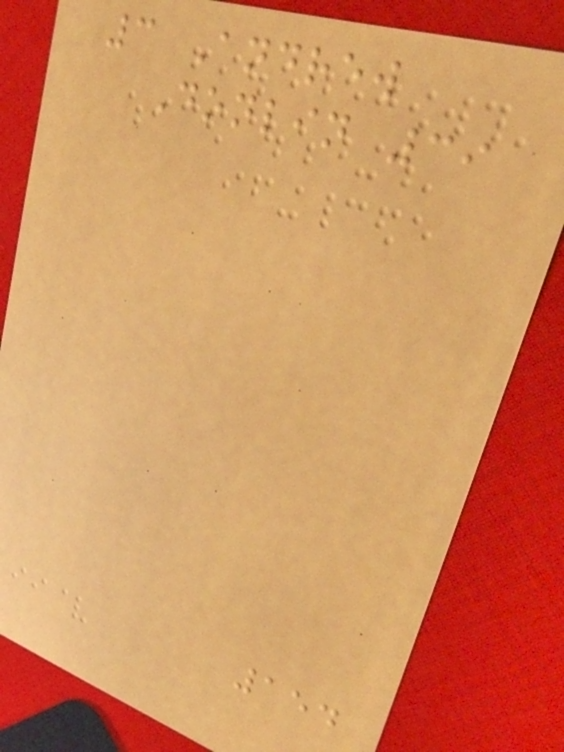3 Andrew
Donlin 39
154
